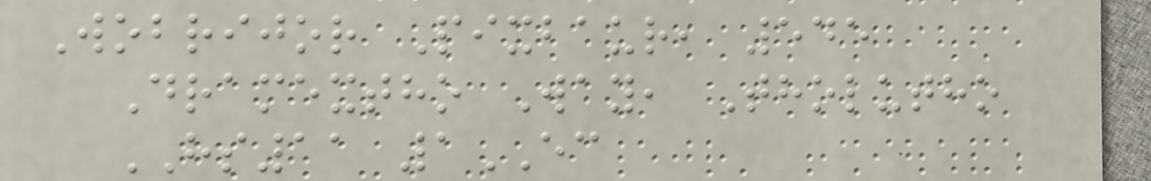Wobrijor Pixbaur, 545
Dramextho Way, Tholutho
HS11 1EC
